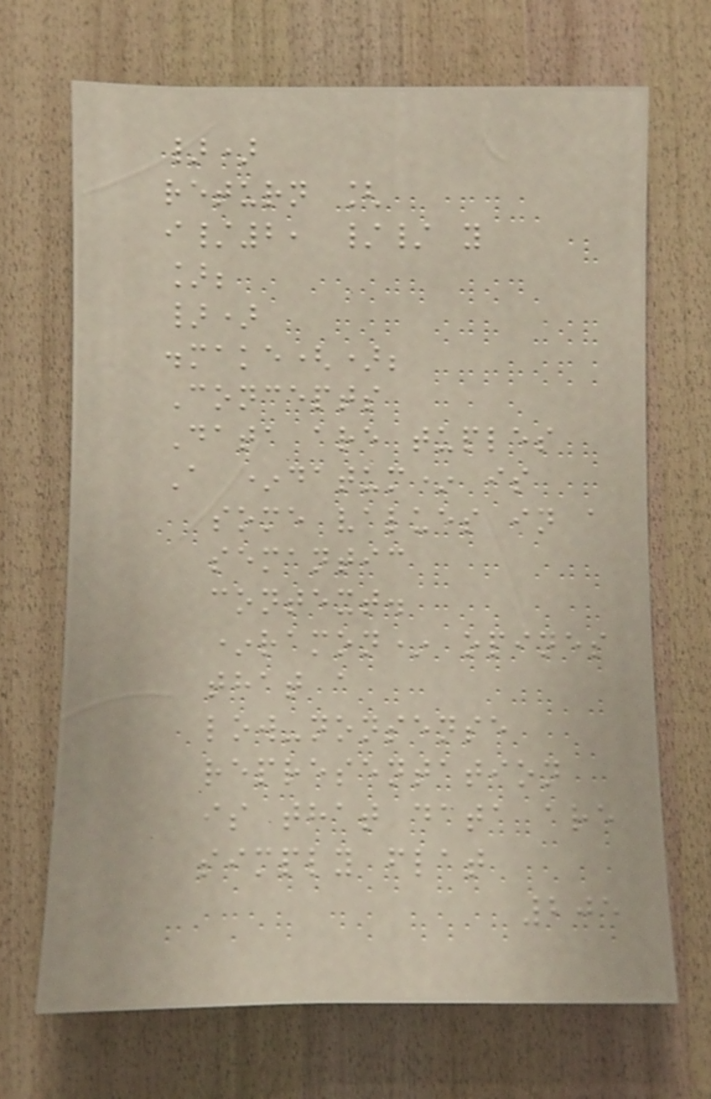})
return [
i/2, // y
];
})
.make();
Concepts
Data are tuples
A *datum* is
some values in a
semantic
context.
*ramon* opines
that a
low-nonsense
representation
is that data are
simply flat
205
